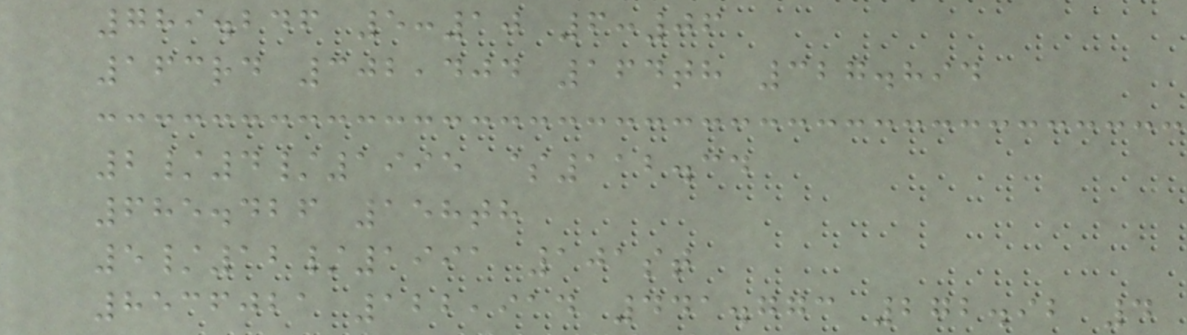789.246 5:10 6:06
163rd 302,404 164th 327.894
2/4/1995 $112.34
685.426 158th
5/12/1991 101st
8536021 122,914 441.773 272.92 4
